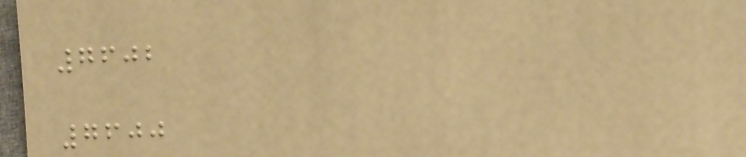7602
7600
